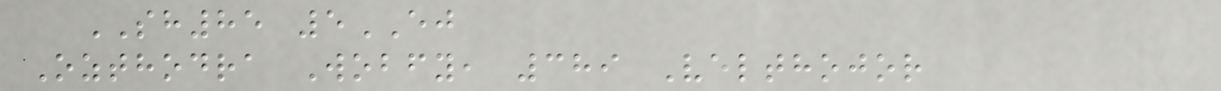SH85 5EJ
Ozthodra Wobfy, 389 Velthojor
